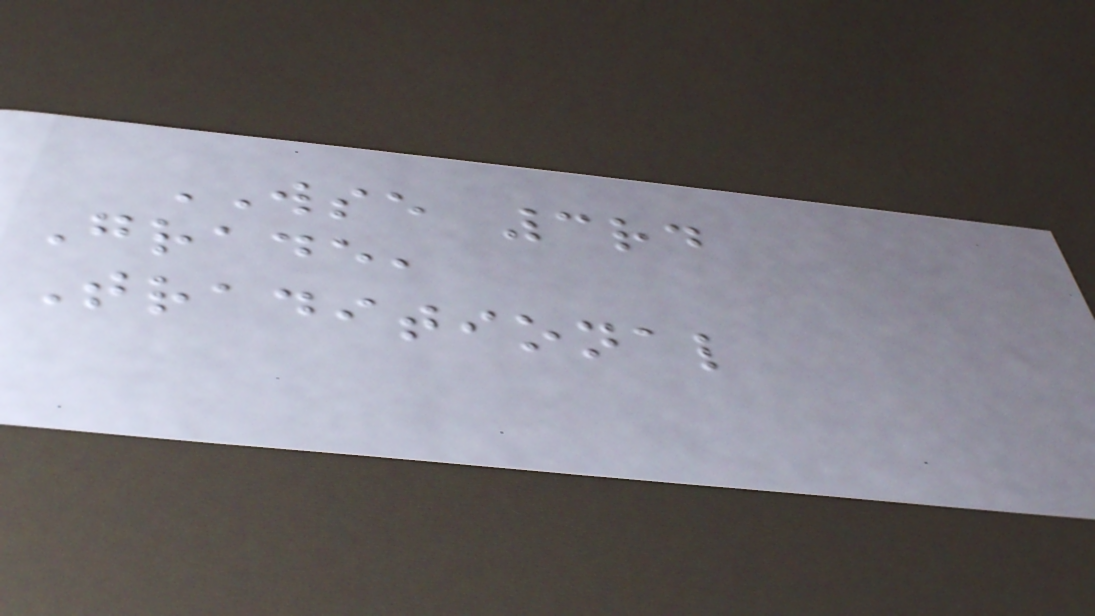WSE 3rd
Grade,
Traditional
